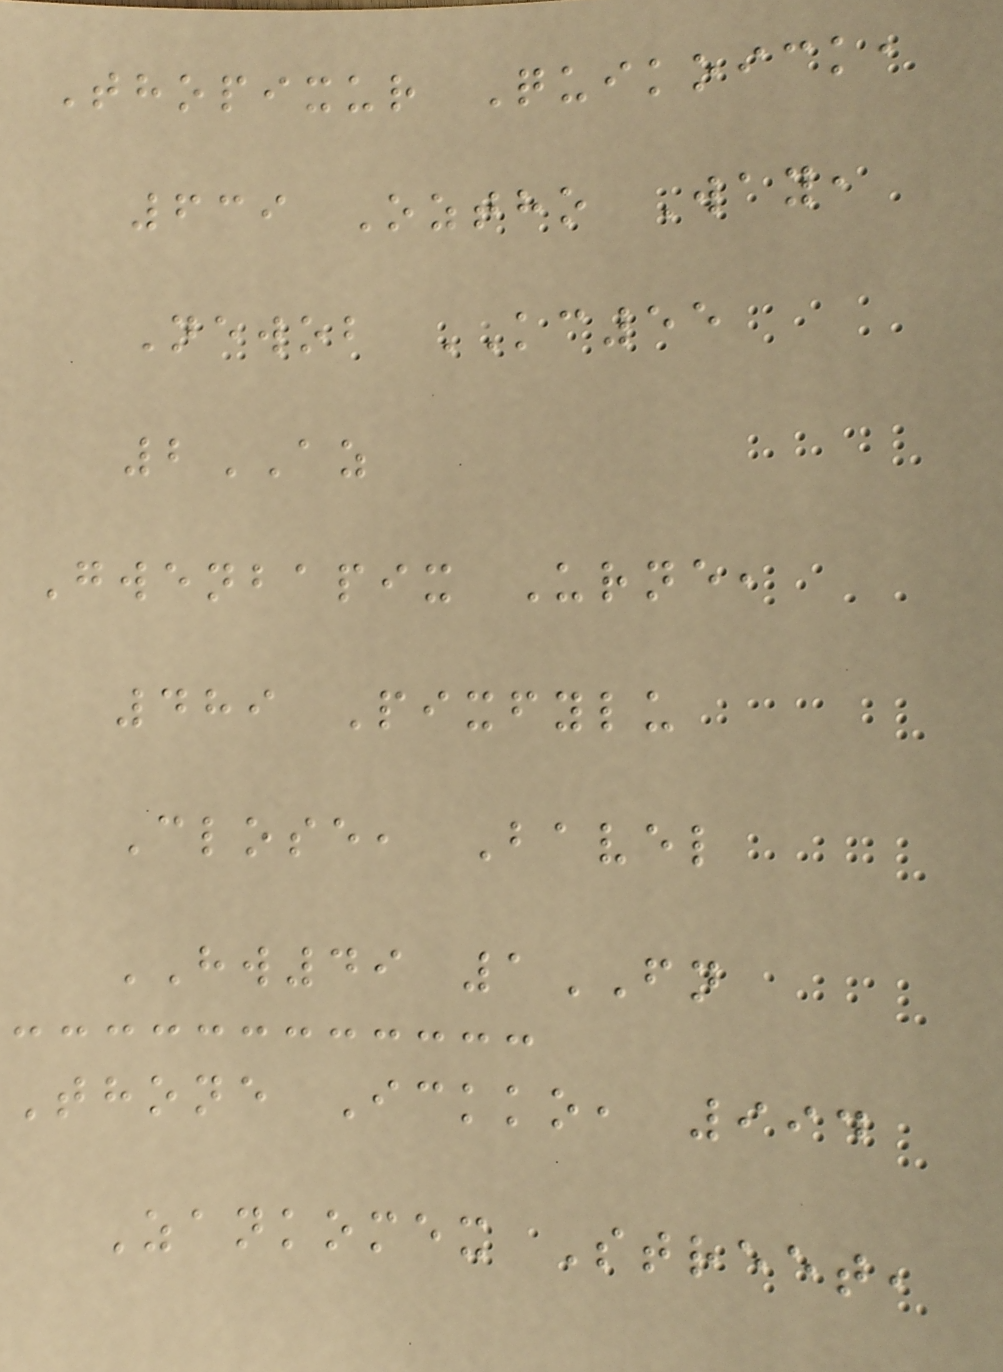Thopixur Quikoick,
639 Oztho Way,
Newob KC55
2AZ
Gwenbapix Urne,
489 Pixfylu
Close, Bavel
HW49 1FN
Thone Ickko, 994
Zankomex Street,
